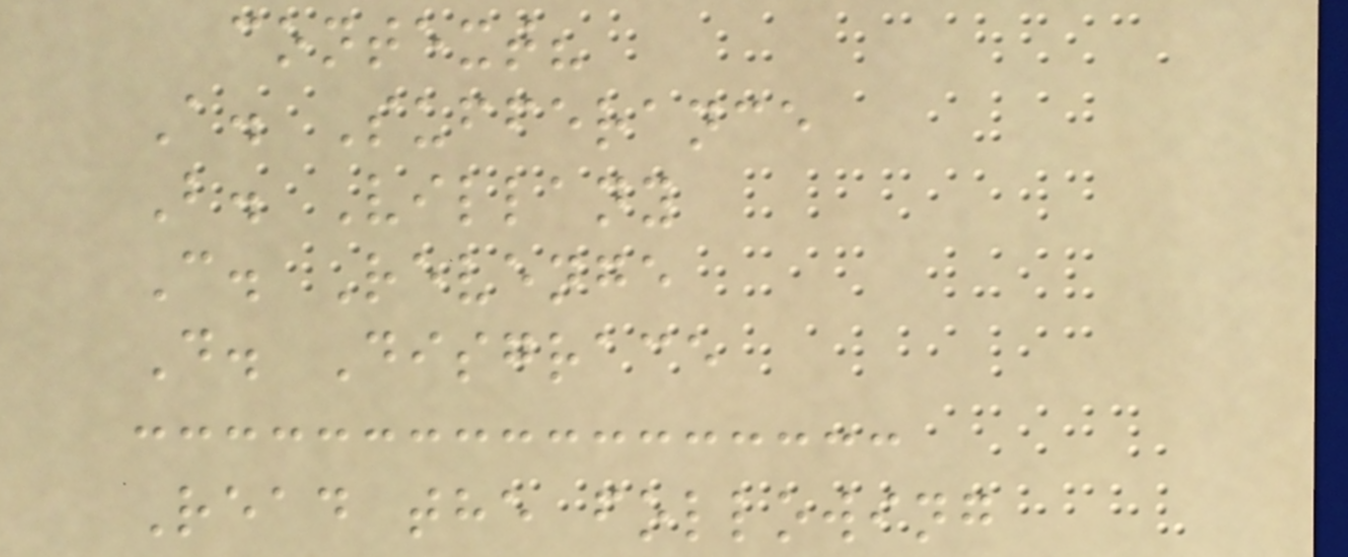context?
A. Sufferance
B. Villany
C. Revenge
D. Disgrace
Read the following
